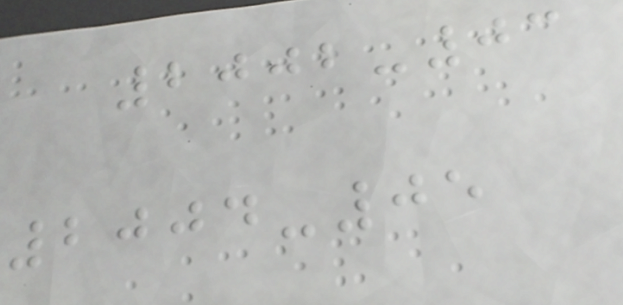2002-03
2004-05
